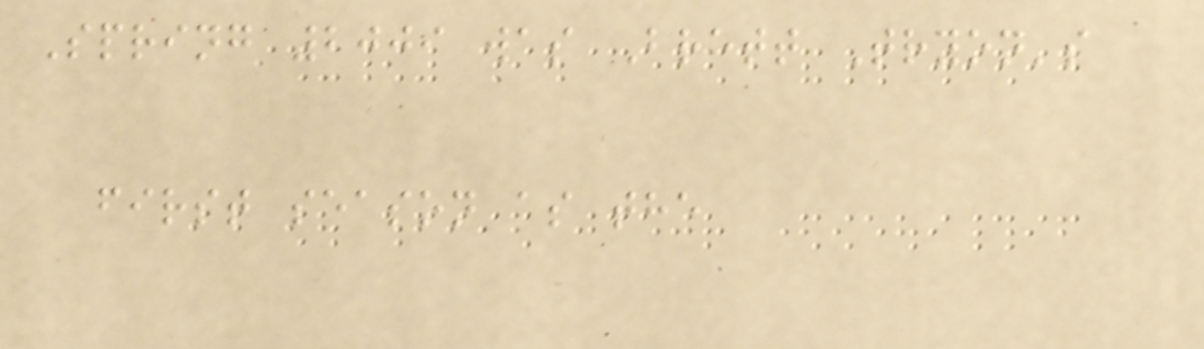Spring 2009 was Brett Tryon's
first season as the
